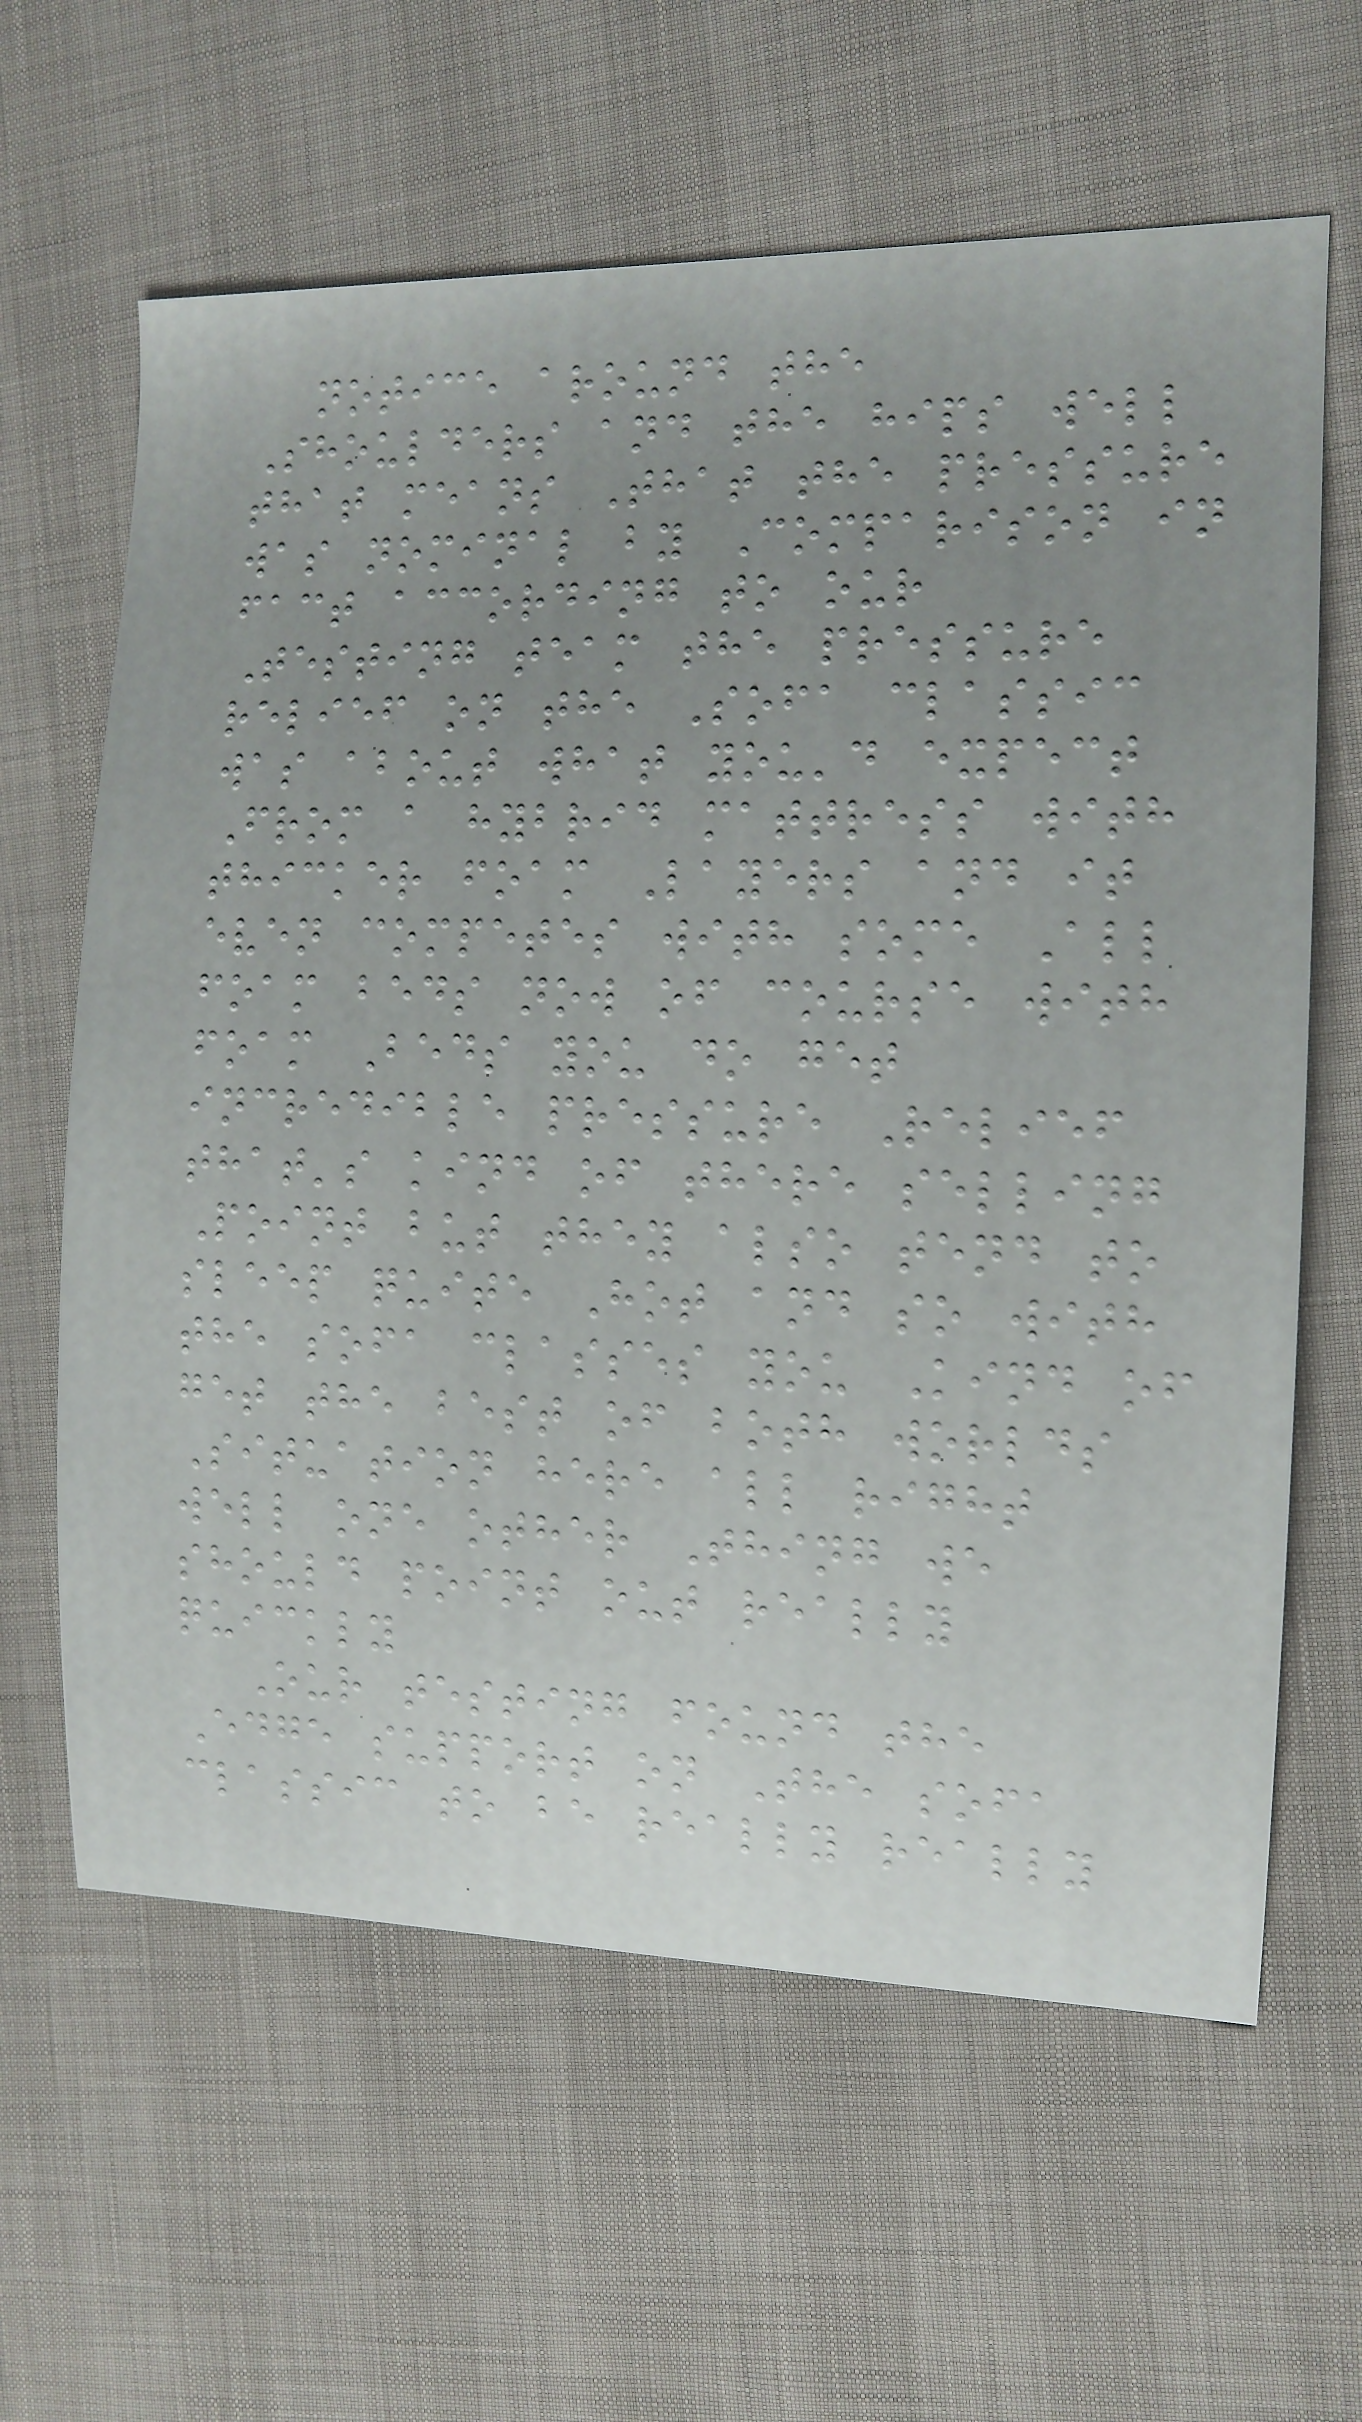notice around the
Shoulders and the hips well
that means That the pressure
was nominal by Comparison in
fact according to our
Testing team the pressure
relief on the Sofa classic
was about what you'd expect
From a hybrid mattress with
thicker foam Layers and it
even competes with some All
foam beds now of course with
foam Beds you do get
incredible pressure Relief
that's kind of there selling
Point but they also tend to
sleep quite Hot and so with
the sofa classes you Kind of
get the best of both worlds
Situation here all right
well one other Thing we
should point out really
quickly
Our testing found the
Edge support on The sofa
classic to be really really
